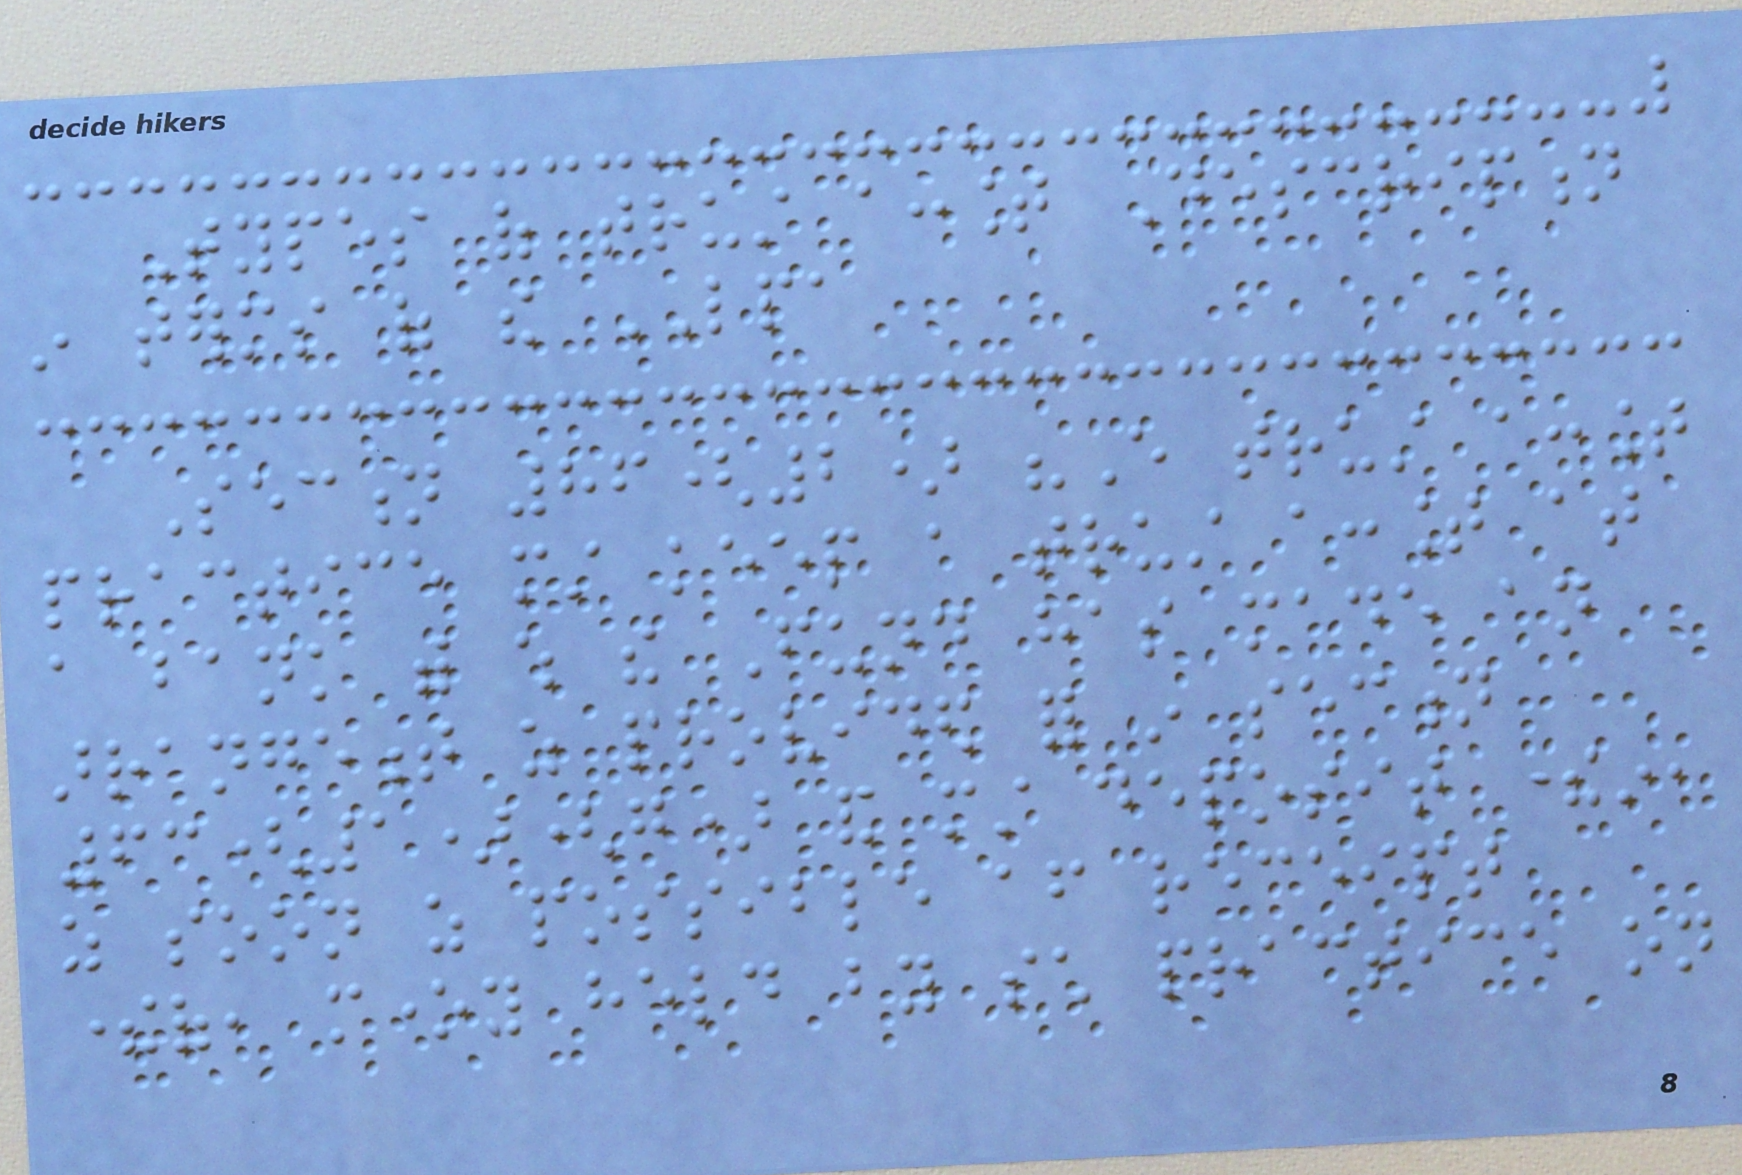Types of trust account Description
in terms of the LPA
Section 86(2) "Every trust account
practice must keep a trust account at
a bank with which the Fund has made an
arrangement as provided for in section
63(1)(g) and must deposit therein,
as soon as possible after receipt
thereof, money held by such practice on
